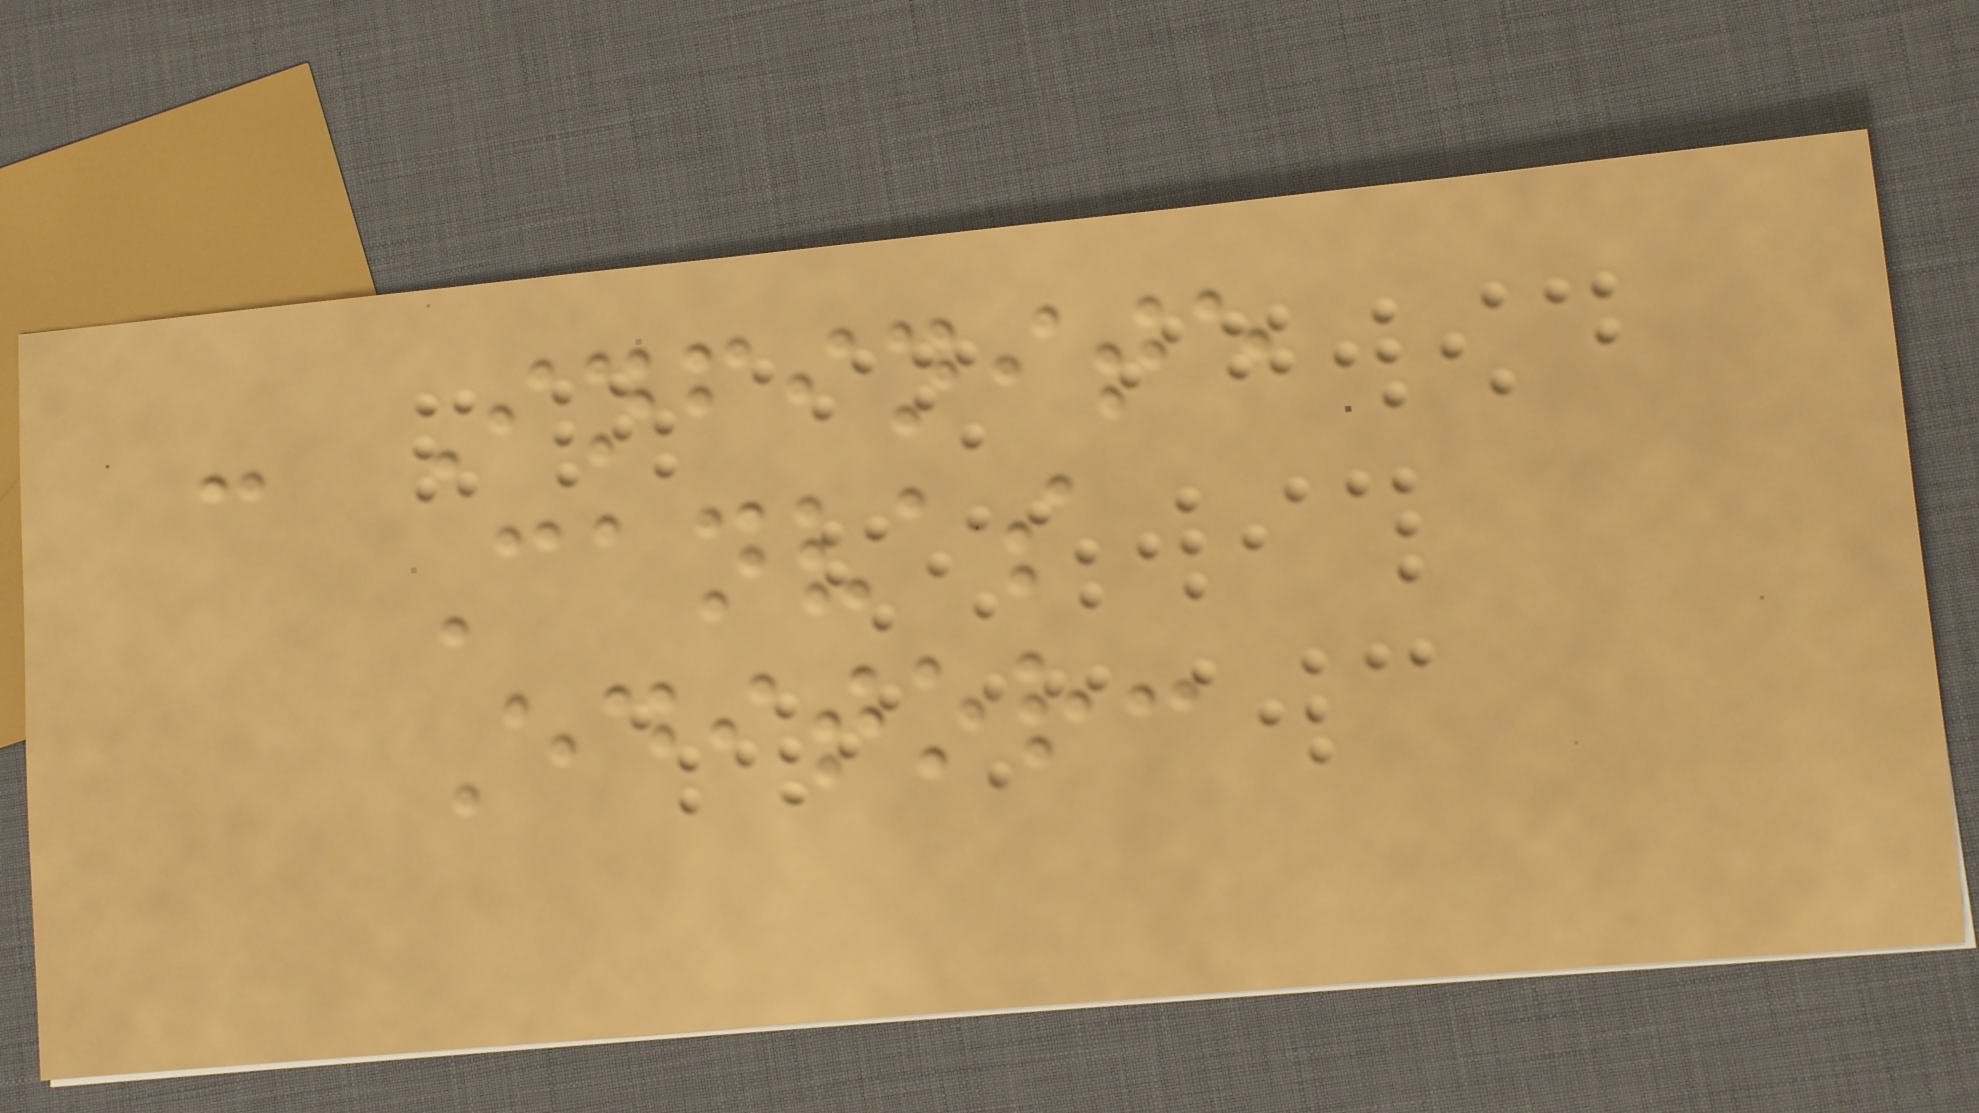- Infinite
Canvas
Editor:
